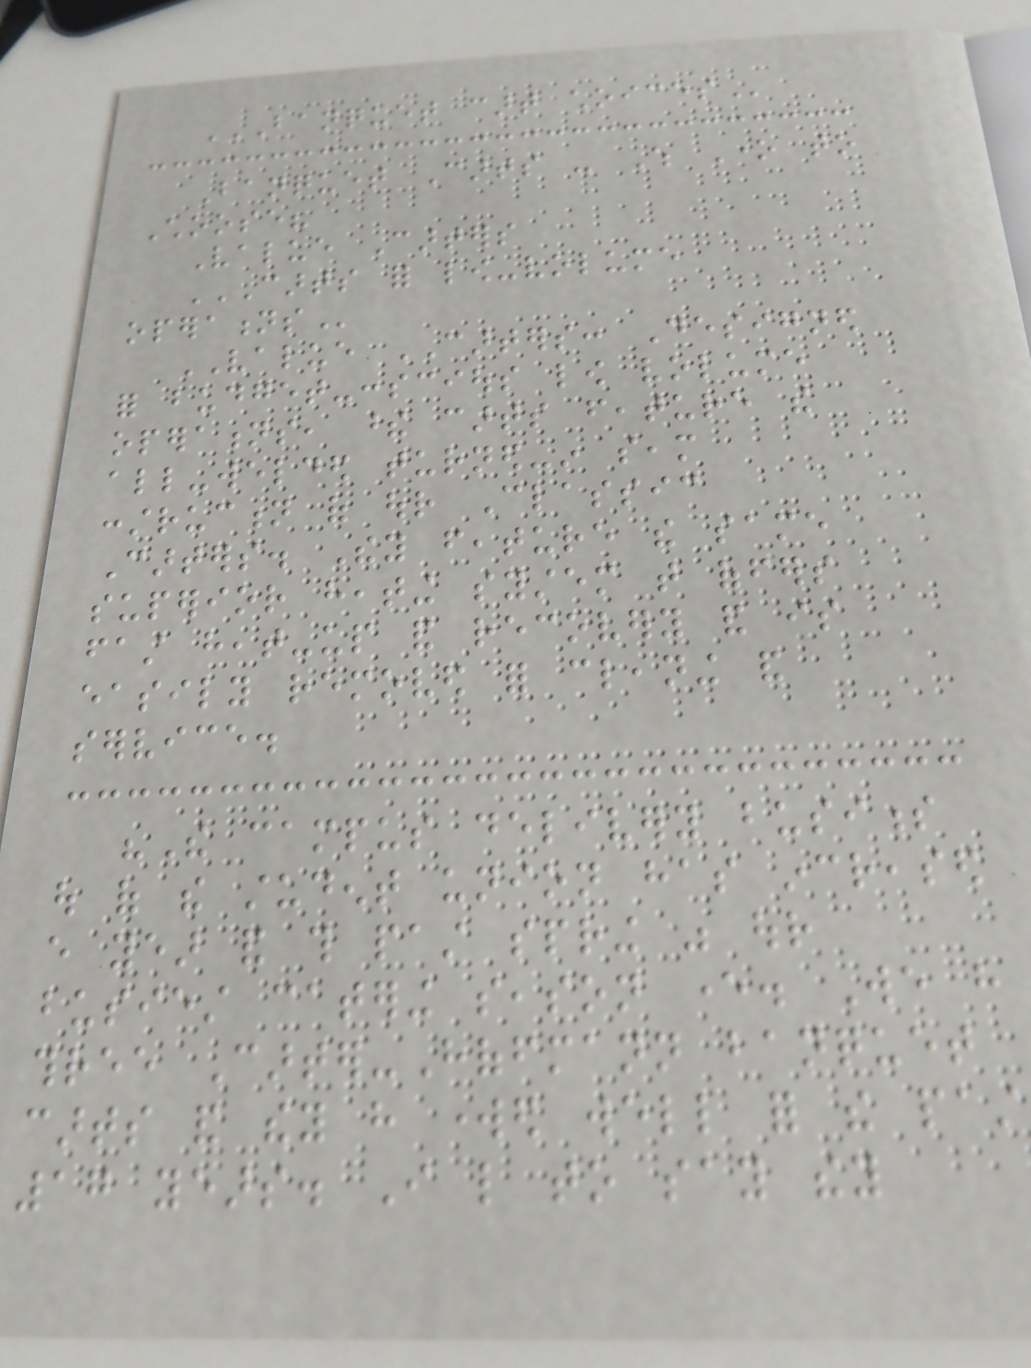BANQUET CART CHOICES
Banquet Carts - Which One to
Choose?
Value Carters
CARTS FOR LOW-VOLUME
OPERATIONS
VALUE CARTERS: Designed
for budget-conscious low volume
operations, these carts feature the
all-welded turned-in seam
construction of our Classic
Carters. They feature the same
superior heating system that offers
fast heat-up and recovery and is
easily removed for cleaning and
service.
"The campus delivery business
out of the student union has increased
every year and this past spring was our
busiest catering season ever. We have
three Carter-Hoffmann banquet
carts and they have worked well for the past
17 years. I like to say they
